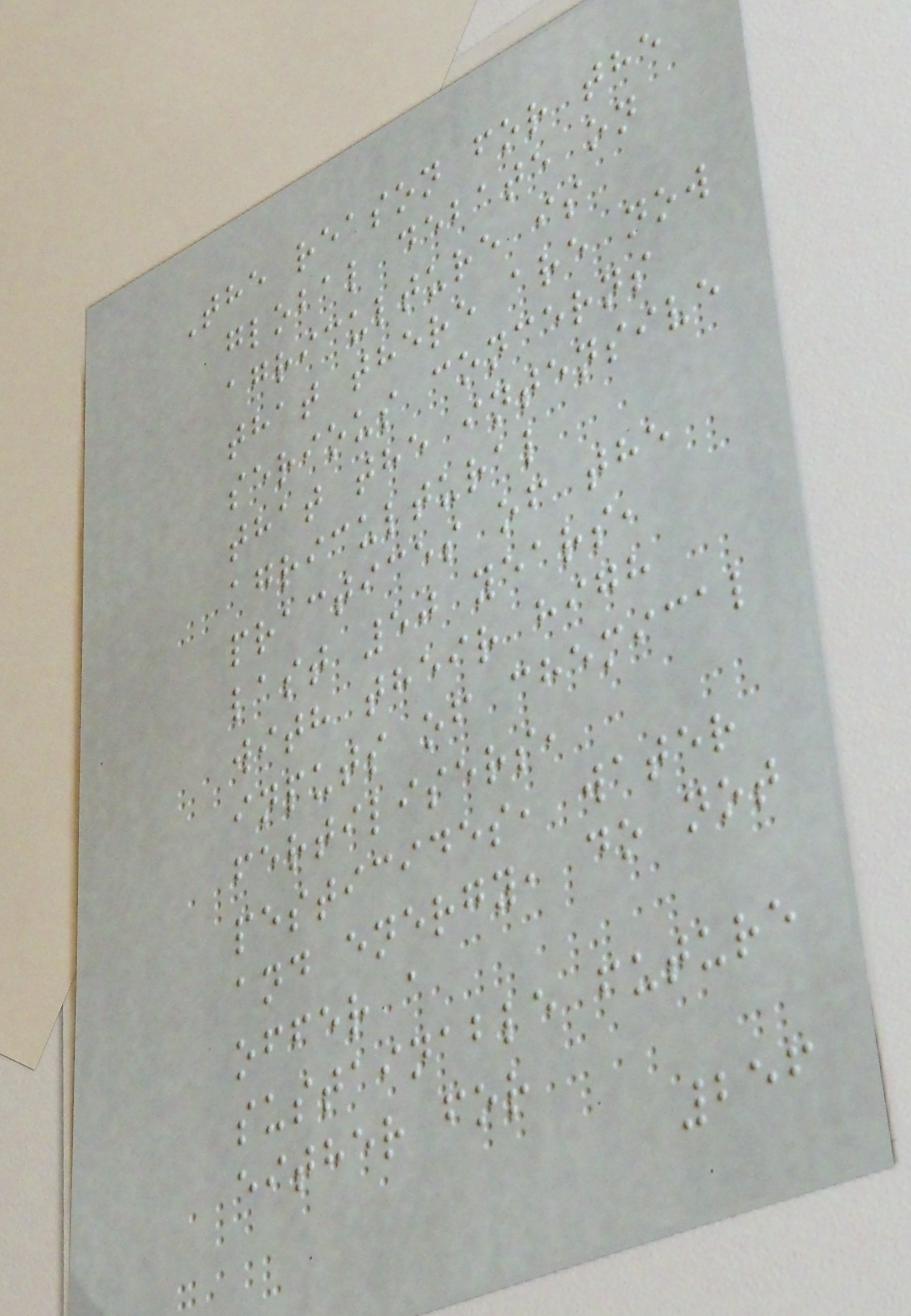The reason for the
global debate on
agriculture is
that there are now
serious concerns
that the intensive
agricultural
practices of the
last 50 years,
with their high
inputs of chemical
fertilisers,
pesticides, water
and energy, do not
offer a
sustainable future
either for
256
